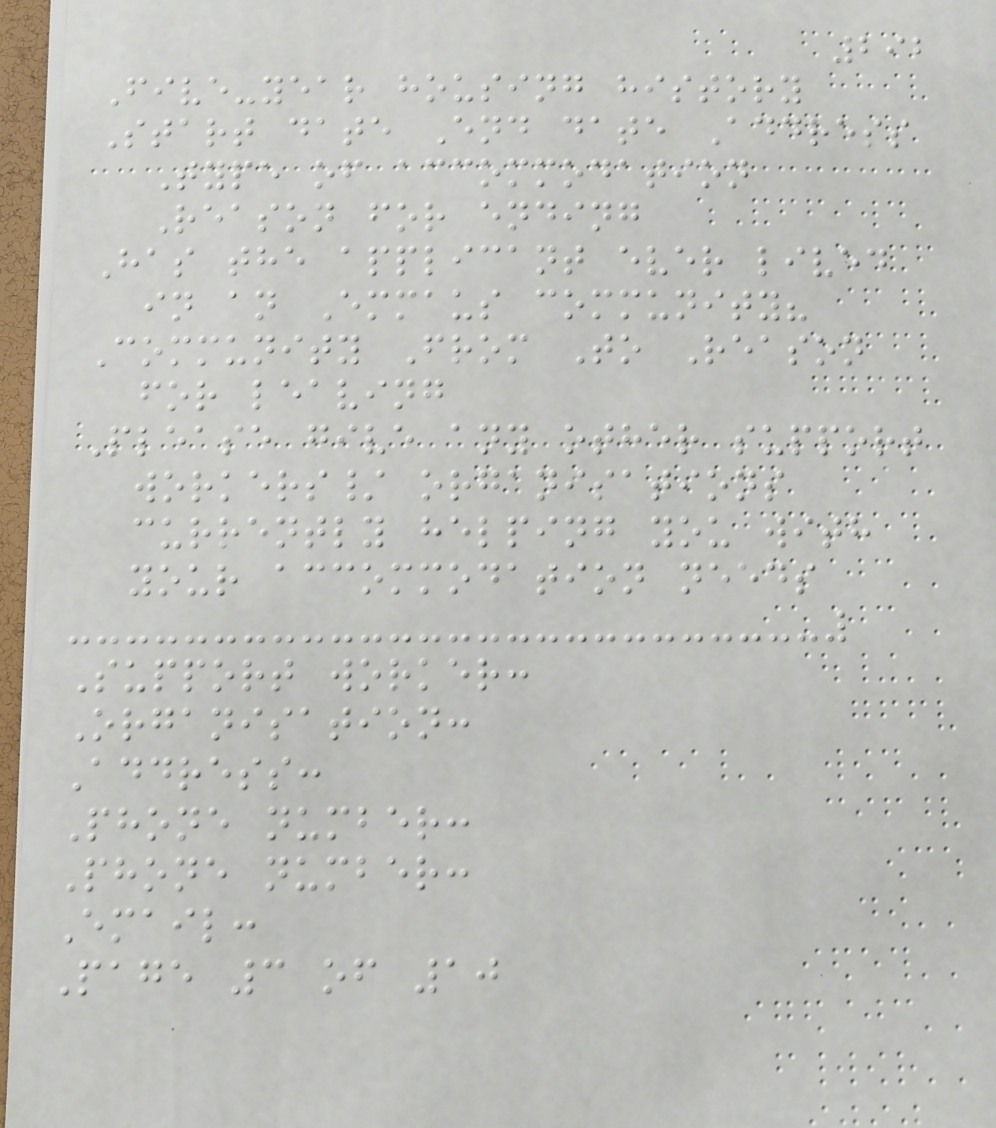292
Five-year housing history
Start date End date Address
Type of accommodation
Reason for ending
Has the applicant ever lived
in an Emmaus community?
Community From To Reason
for leaving
Please give any other support
workers/ organisations
currently helping you with
your accommodation needs
Support worker:
Organisation:
Address:
Phone number:
Phone number:
Email:
Page 3 of 10
